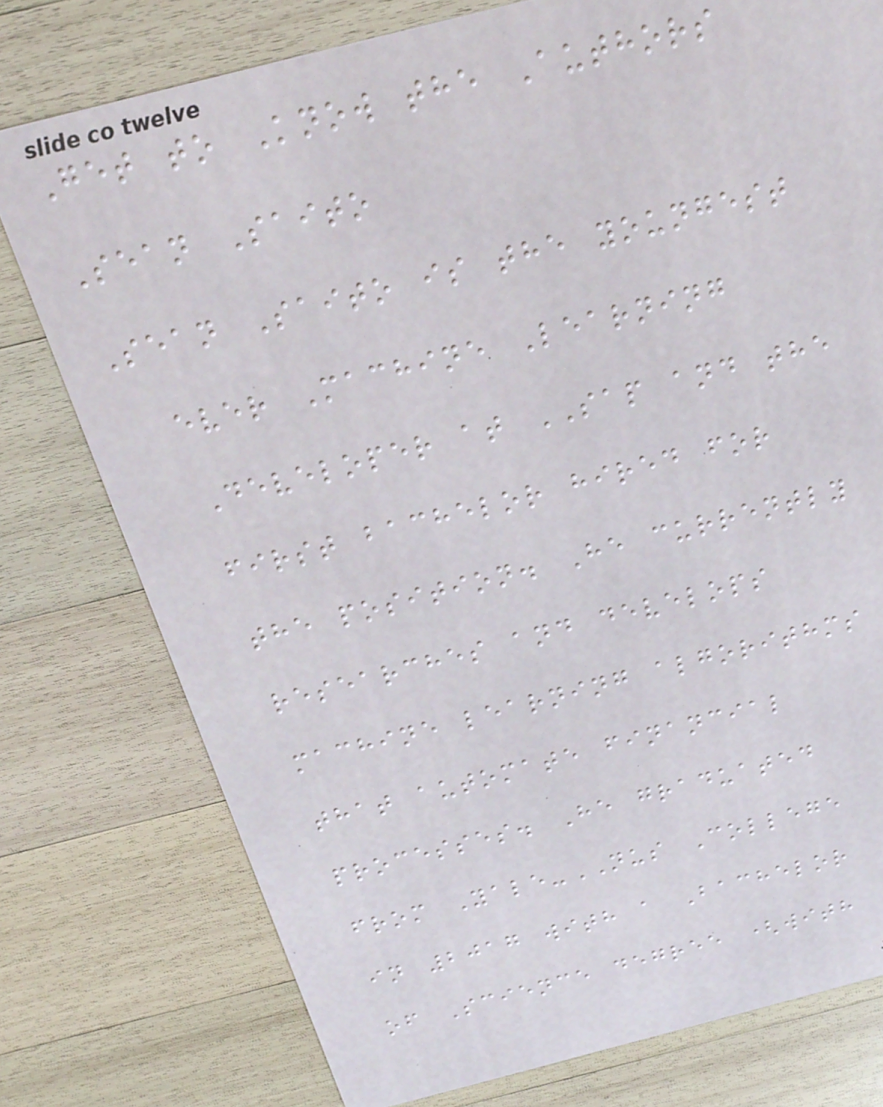Get to Know the Authors
Sean Saito
Sean Saito is the youngest
ever Machine Learning
Developer at SAP and the
first bachelor hired for
the position. He currently
researches and develops
machine learning algorithms
that automate financial
processes. He graduated
from Yale-NUS College
in 2017 with a Bachelor
of Science degree (with
